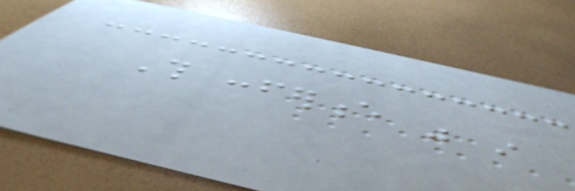This conference was in
